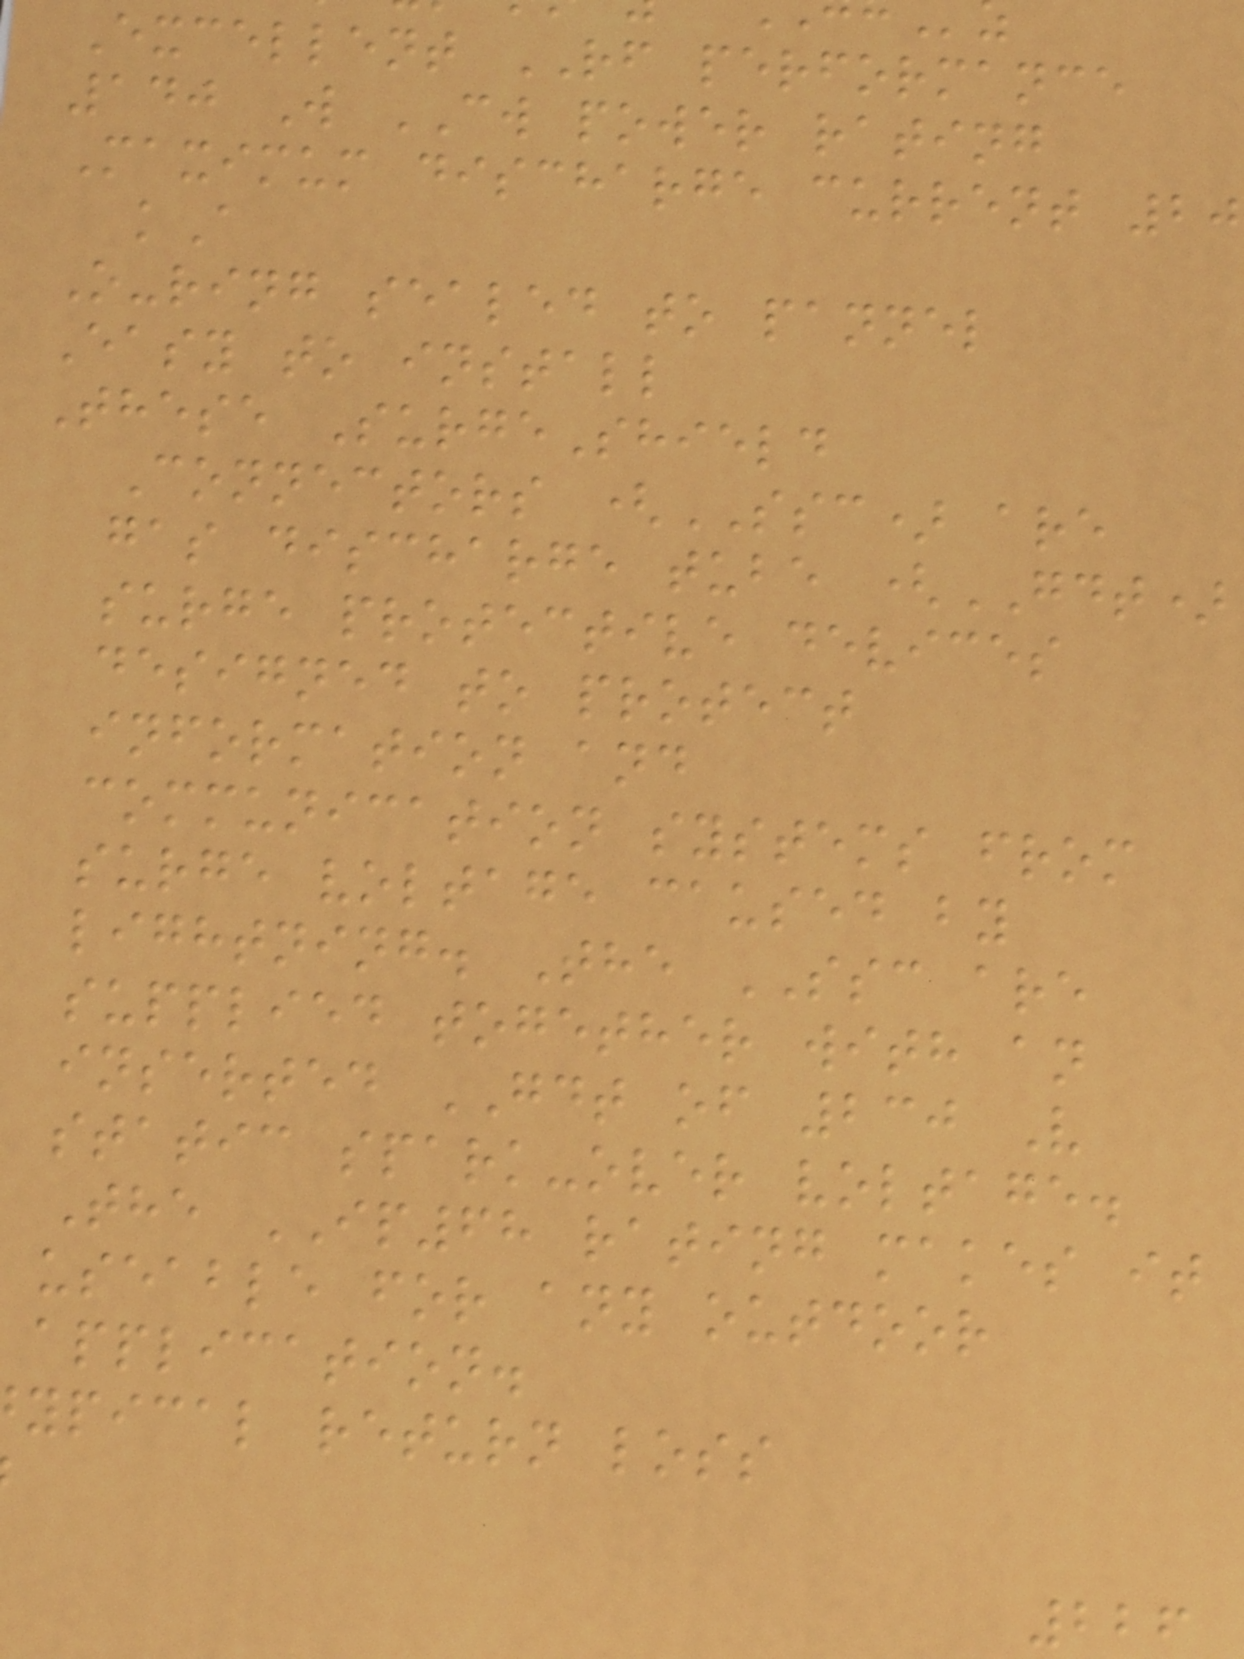Excellent RF performance
140 W CW power rating
Maximum discharge current 20
kA
O-ring sealed to pannel
Easy to install
These SurgeShield
Connectors (SSC) are
gas discharge tube (GDT)
surge protective devices
designed to protect
information and
communication systems from
surge voltage caused by
lightning. The SSC are
supplied together with an
inserted GDT of 230 V
static spark-over voltage.
The IP68 rating makes it
useable for any outdoor
application.
ypical return loss
226
